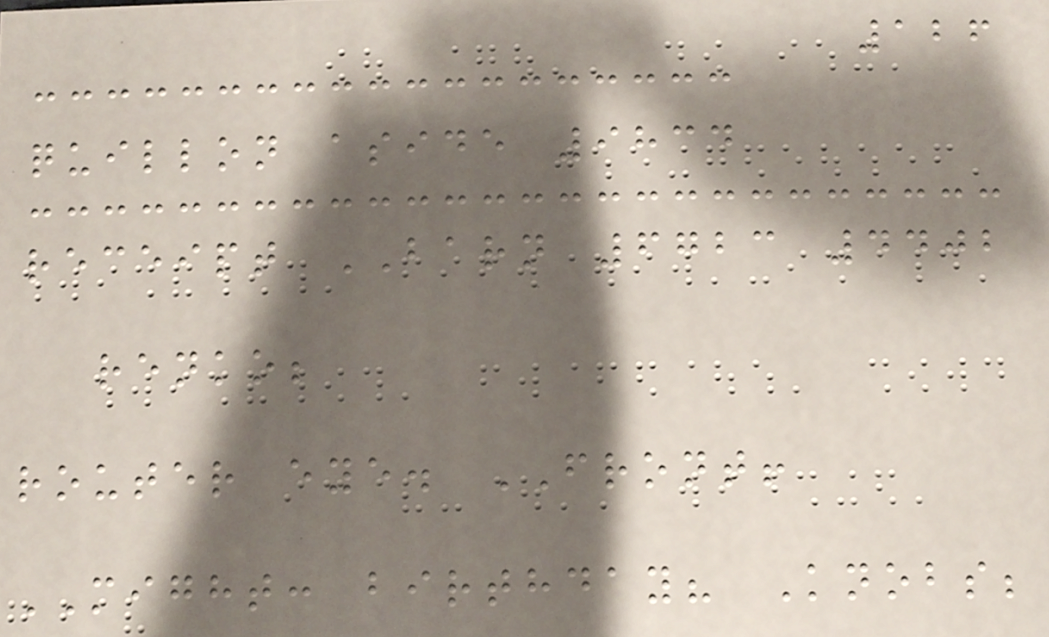126
quillon aside 9834
receipt BARN 6723 4402
renko;
router eye. FRONT!
MIGHT: birthday? Knobs;
